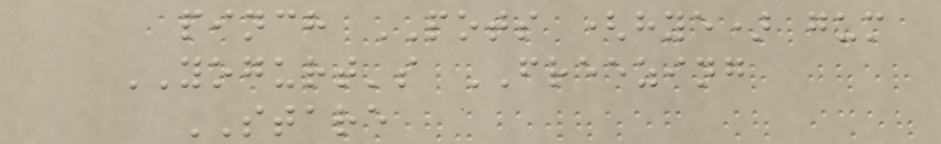pinch POTS (hye) gum
YOGURT's FREEZING
STARE
